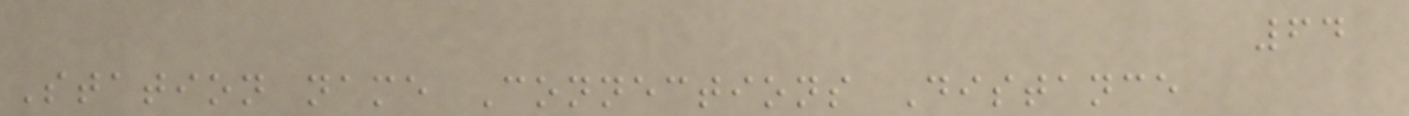64
Station name Connections Distance
